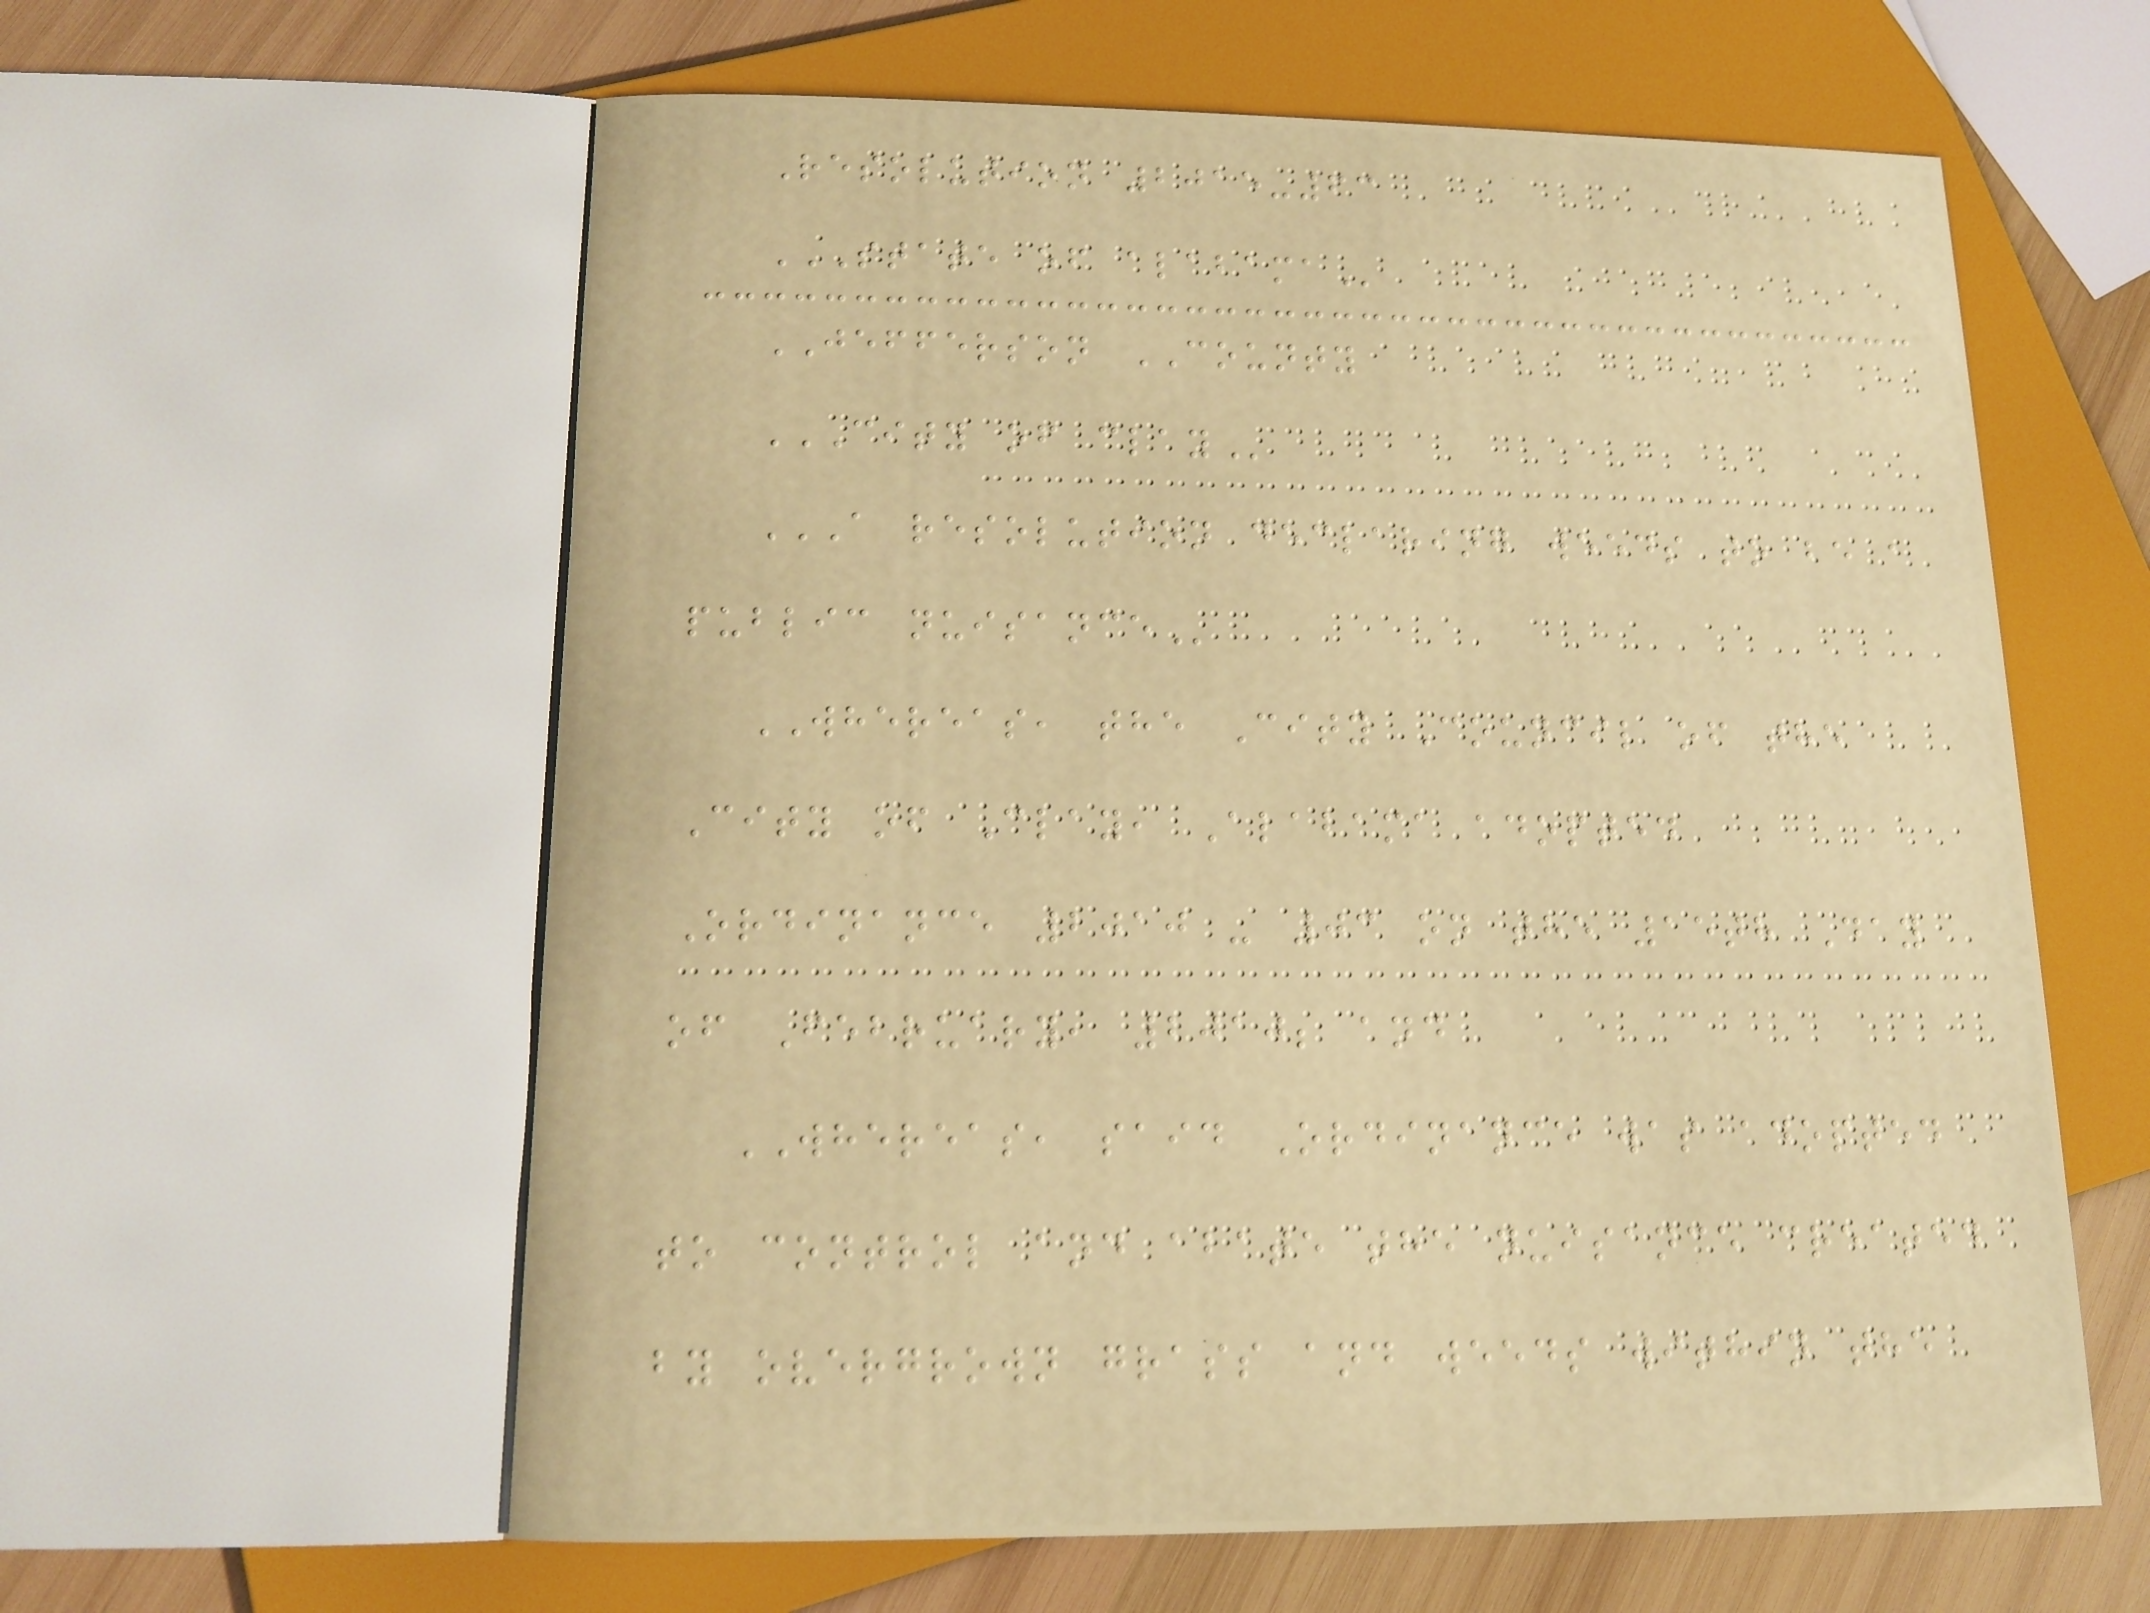Resolution 2015-63
STATE OF ALABAMA
JEFFERSON COUNTY
CITY OF CLAY
A RESOLUTION DECLARING WEEDS TO BE A
PUBLIC NUISANCE
WHEREAS, the City Council of the
City of Clay, Alabama adopted
Ordinance 2010 - 03 on the 15th Day
of February, 2010; and
WHEREAS, said Ordinance was adopted
to control and abate the nuisance created
by overgrown grass and weeds within the
